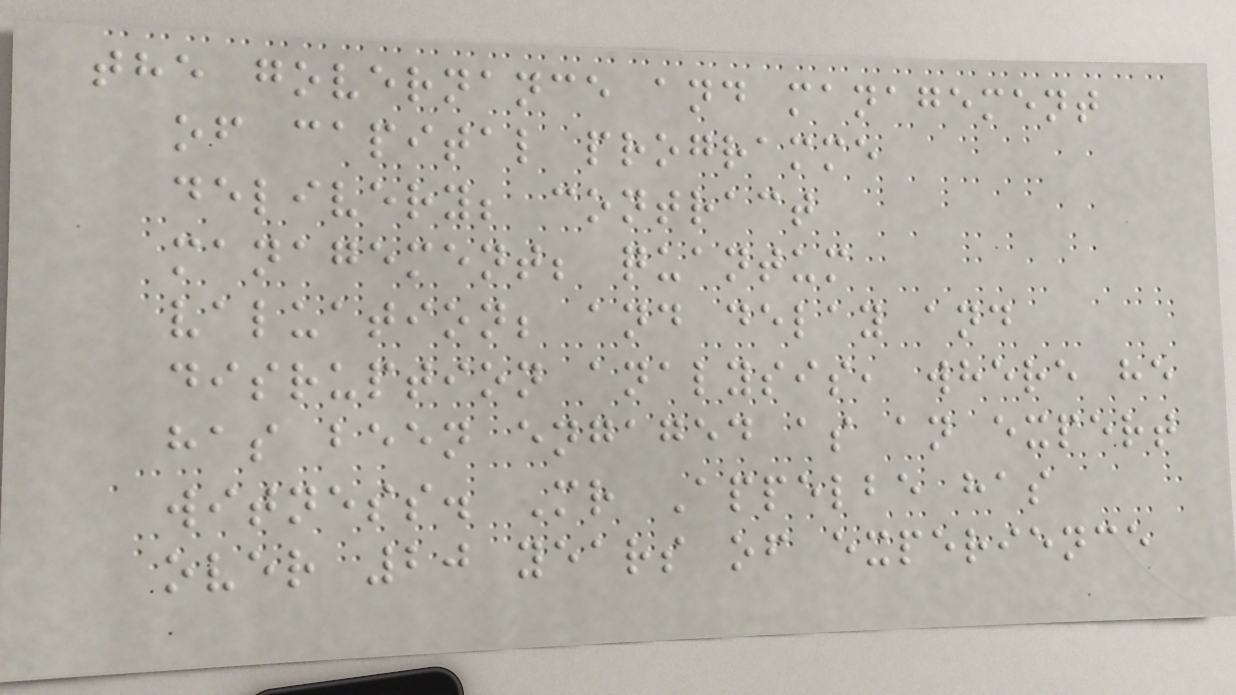the governance and management
of capital programme
delivery; contract
management; quantum
valuation; and delay and
disruption analysis, where he
has been engaged as an expert
witness. Mr Appelbe has
over 20 years of experience
